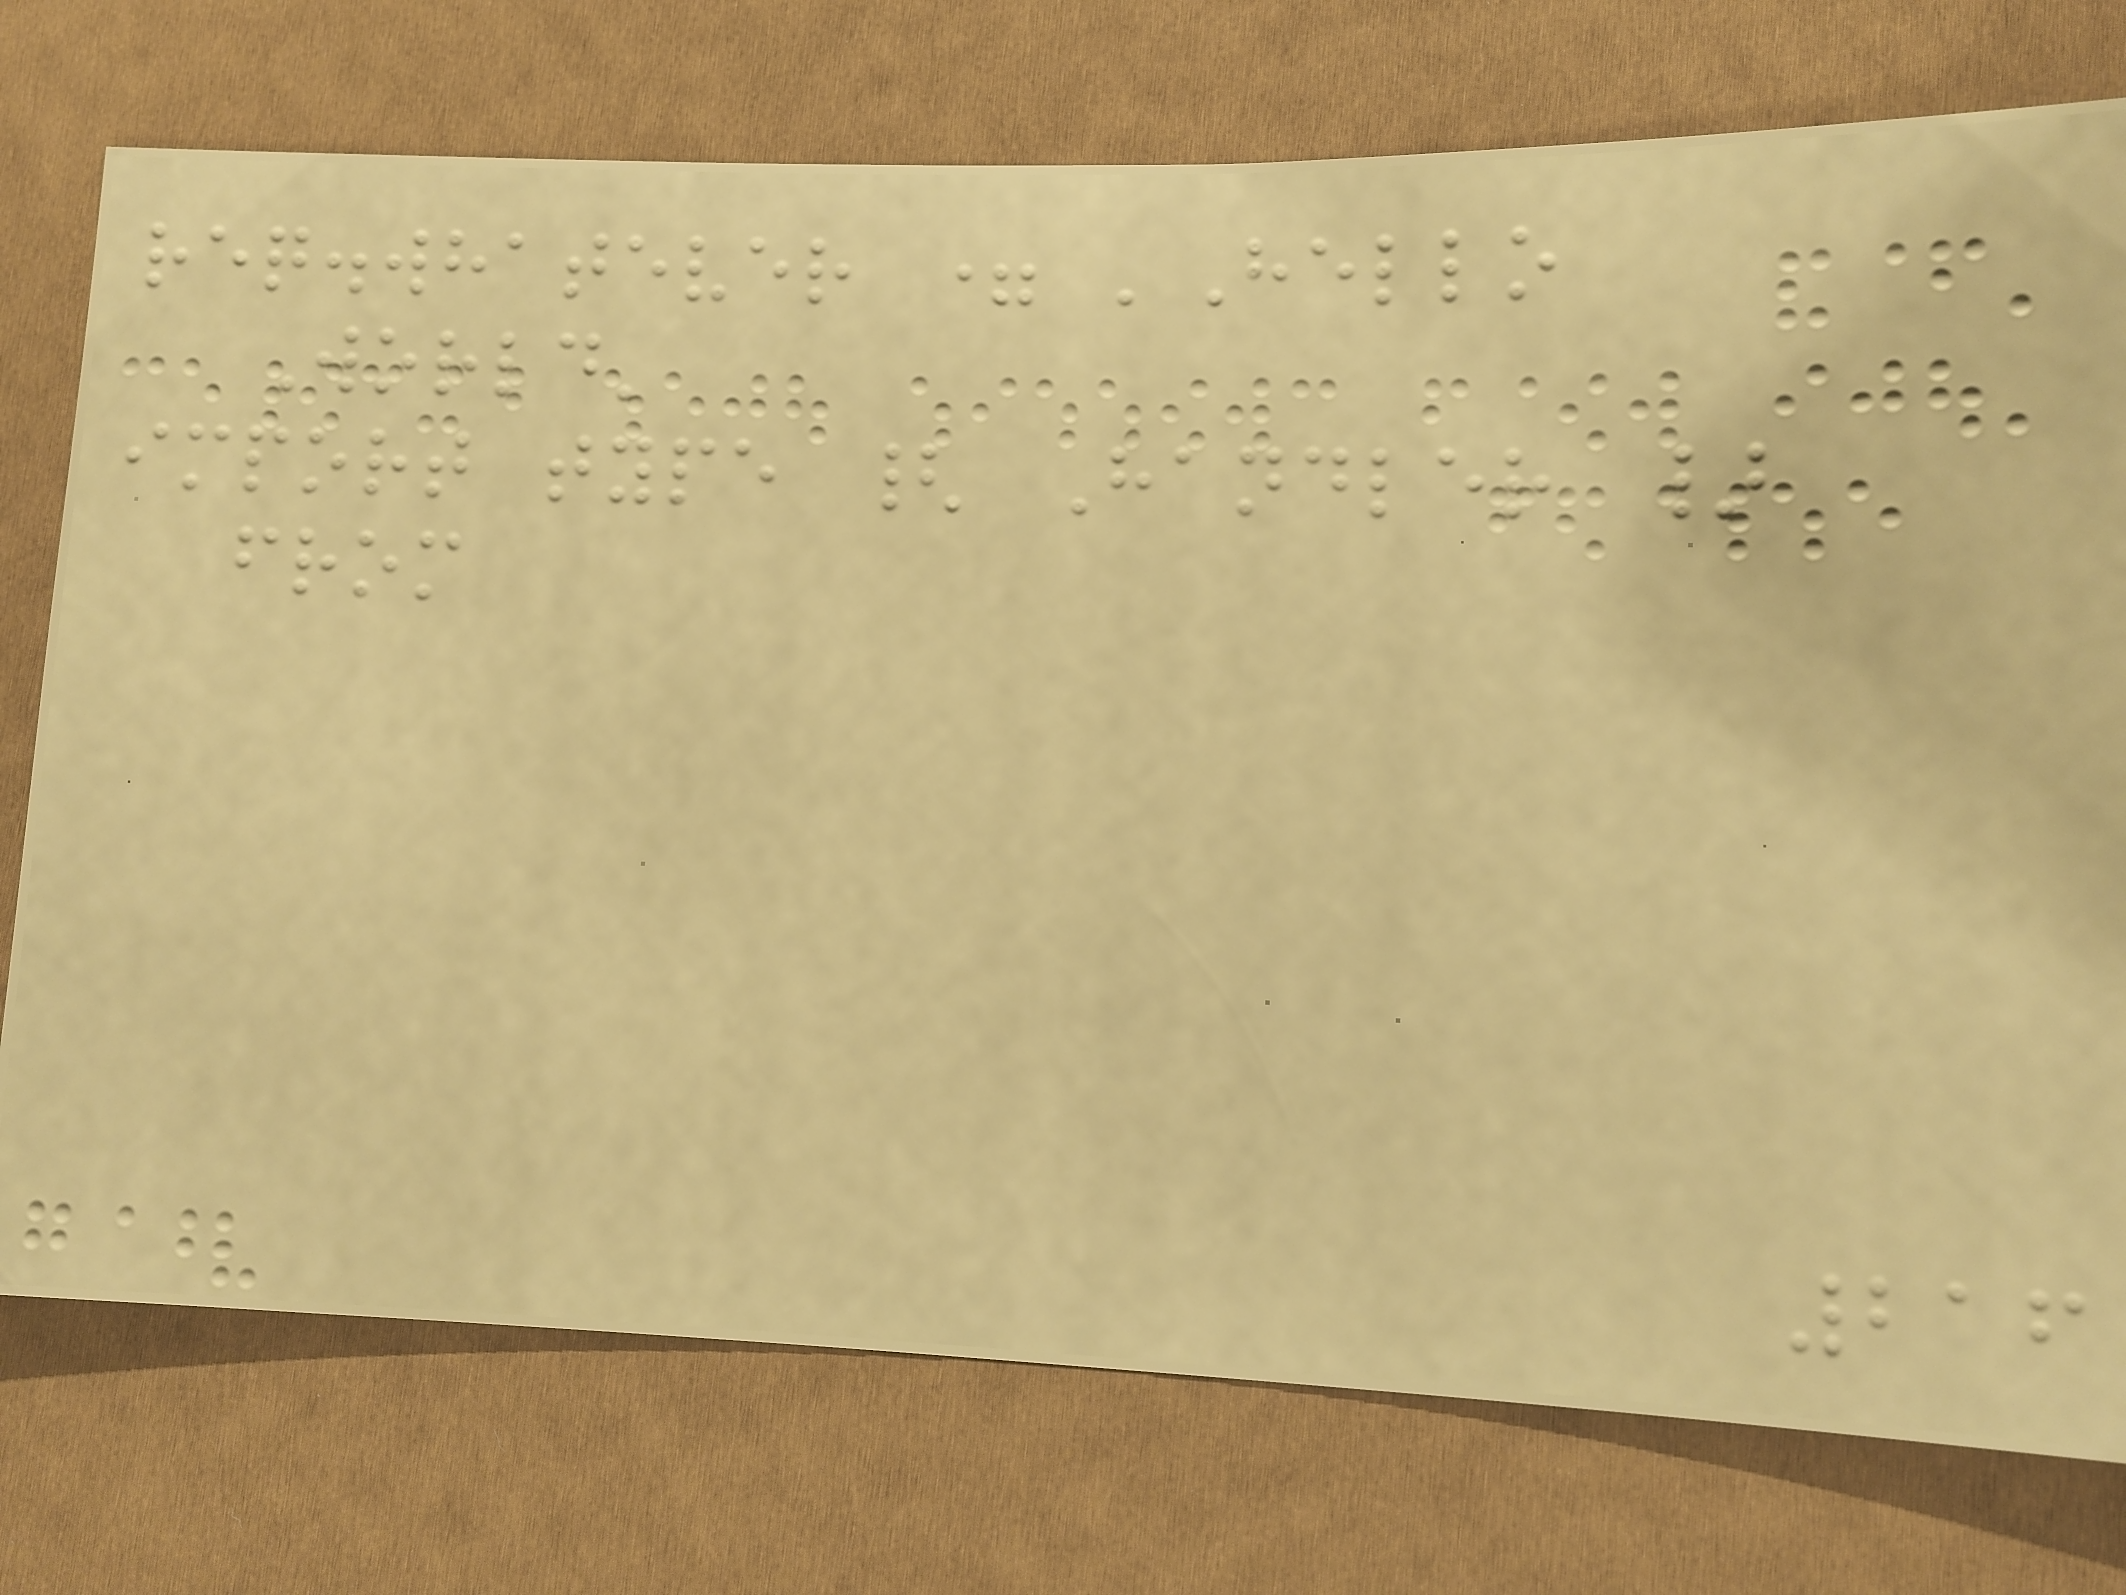req.whatever = 'Hello
World'
import type { Handler }
from
216
